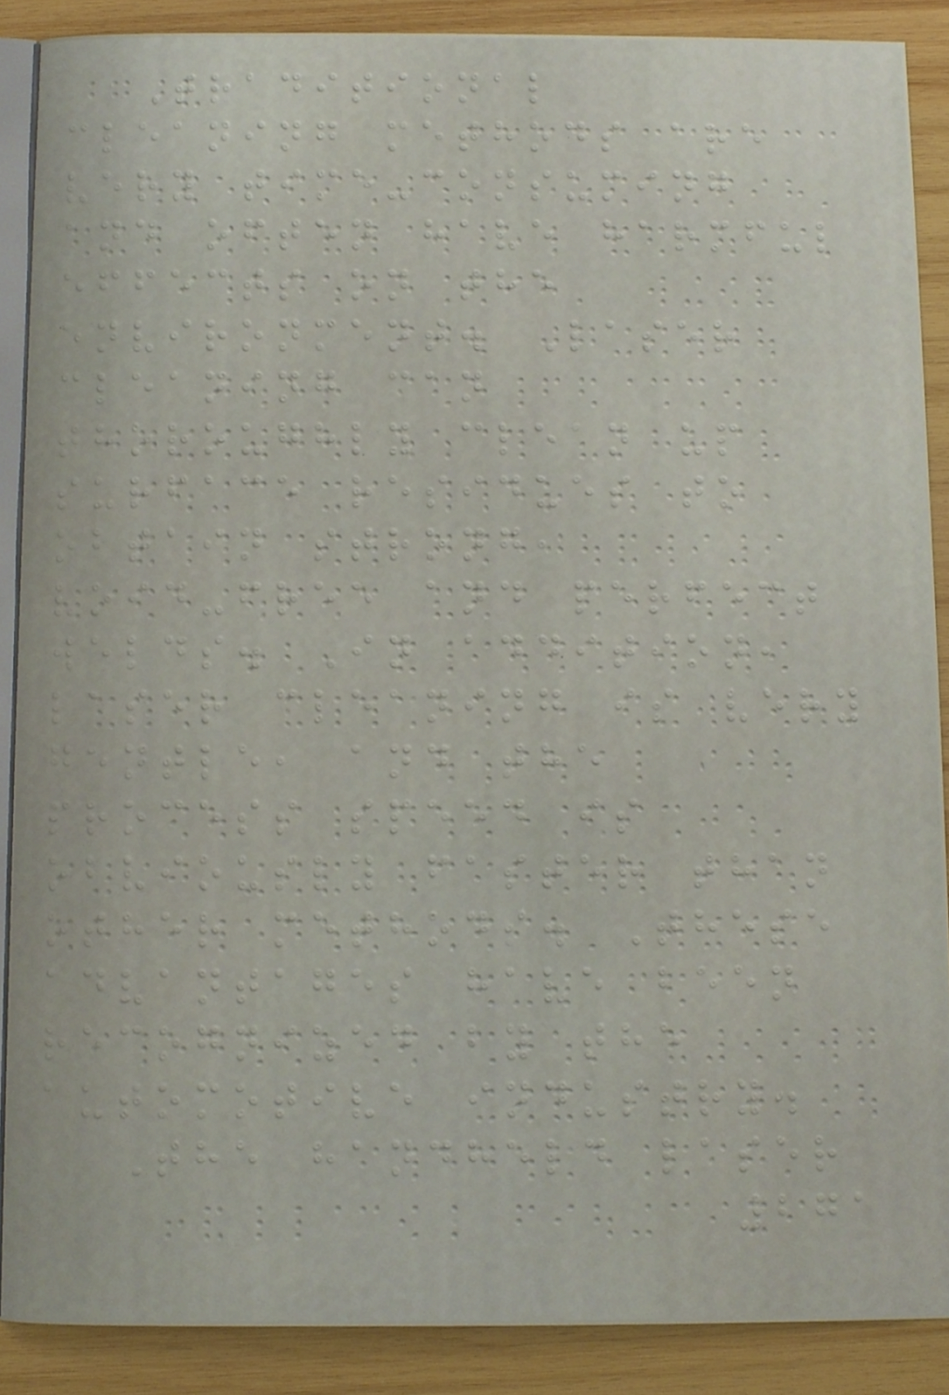Traditional
cleaning methods are
very time-consuming
and often have harmful
effects on the
environment. Laser
cleaning can
thoroughly clean up
surface residues to
obtain strong,
void-free and perfect
welds. In addition,
laser cleaning is very
gentle, and the
process speed is
obviously faster than
other methods. These
advantages have been
recognized by the
automotive industry.
The handheld laser
271
